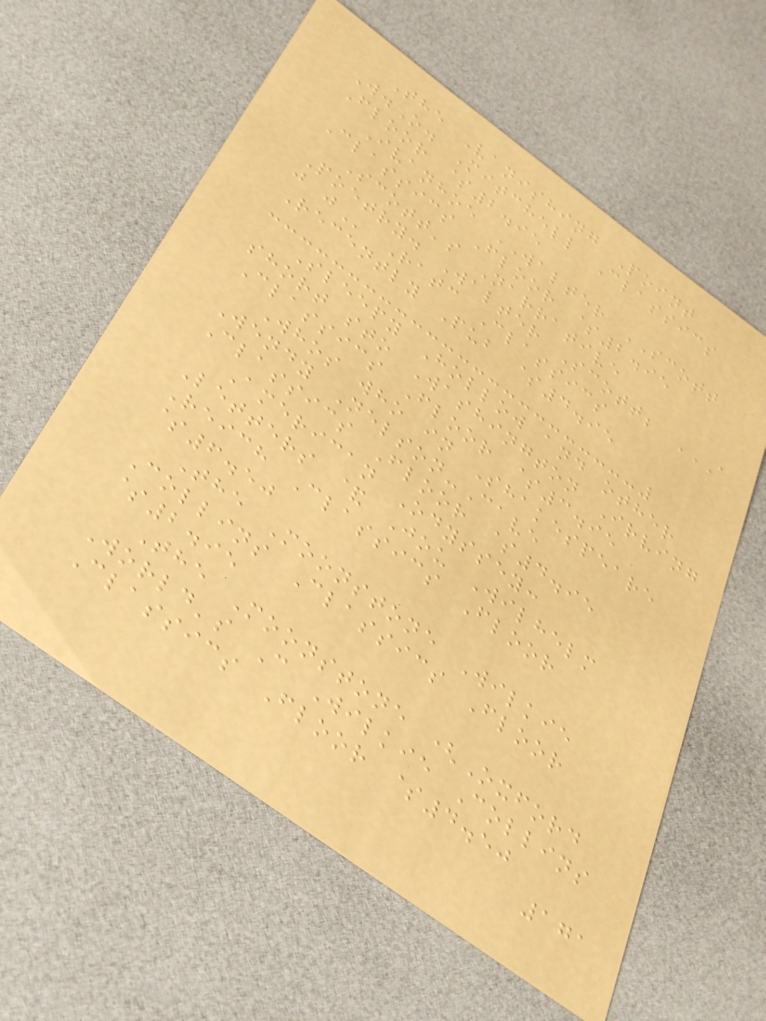The Vanishing Point
W.O. Mitchell Classics
Floor $2.95
Ivanhoe WALTER SCOTT
Classics Floor $2.95
Scott's Narrative
Poetry. Walter Scott; A
J J Ratc Classics
Recently Pub $4.95
Sleepy Hollow and other
short sto Washington Irving
Classics Floor $3.95
Whos who in Shakespeare
Wendy Nelson-Cave
Classics Floor $4.95
American Odyssey:
Letters & Jou Wilhelm
Reich Classics Floor
$6.50
The Moonstone Wilkie
Collins Classics Floor
$2.95
The Moonstone (Oxford
World's C Wilkie Collins
Classics Floor $4.50
171
